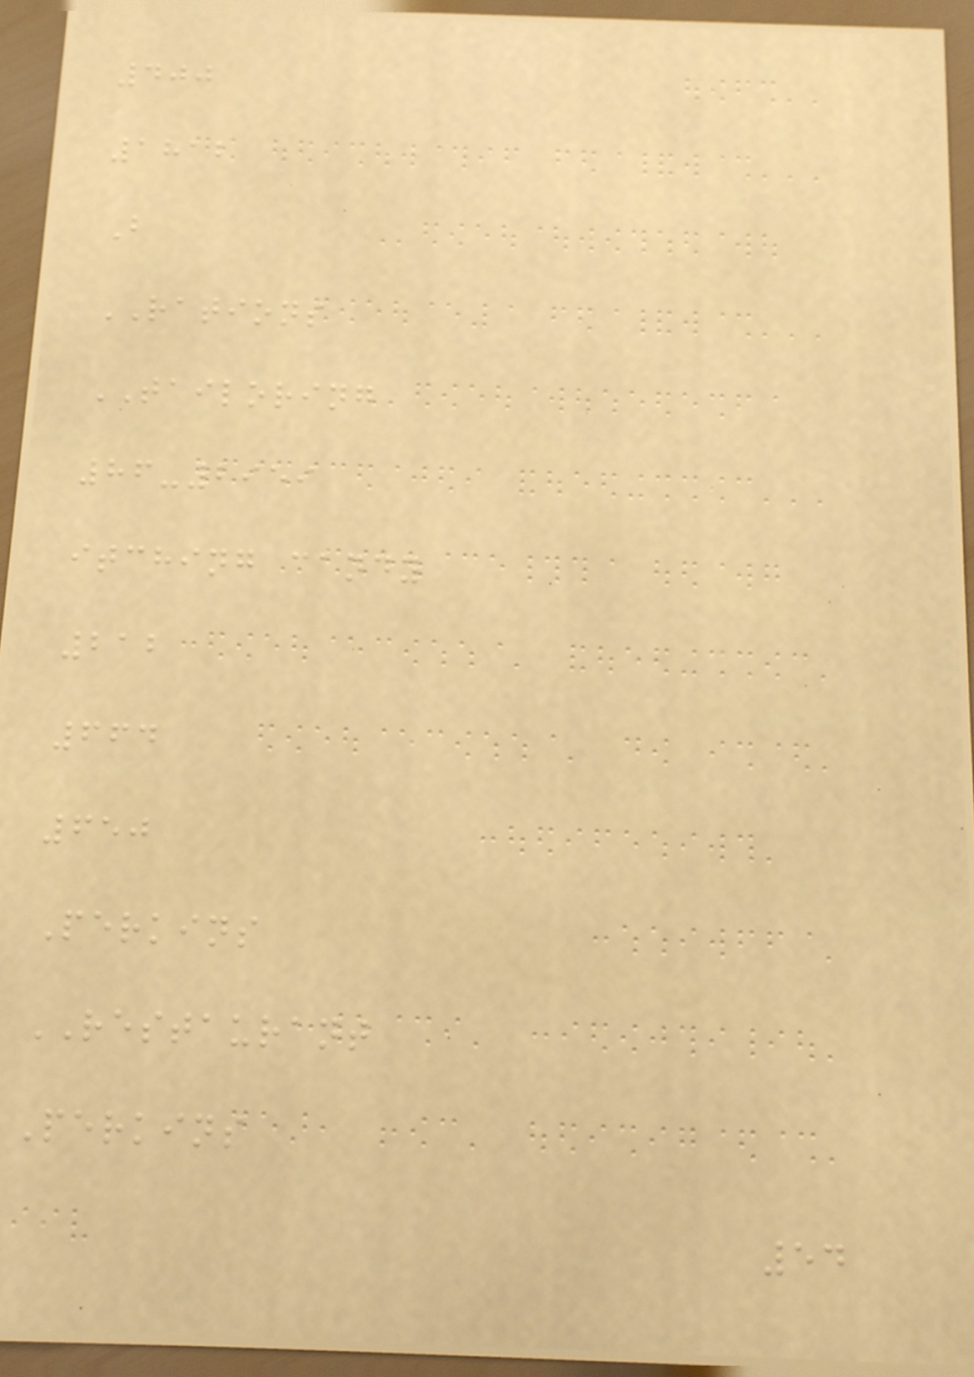400
1812
B
RATIONS
TAILORING
86-2959
itching candy
212
664
650
Perkins
RESTAURANT
Perkins
54
